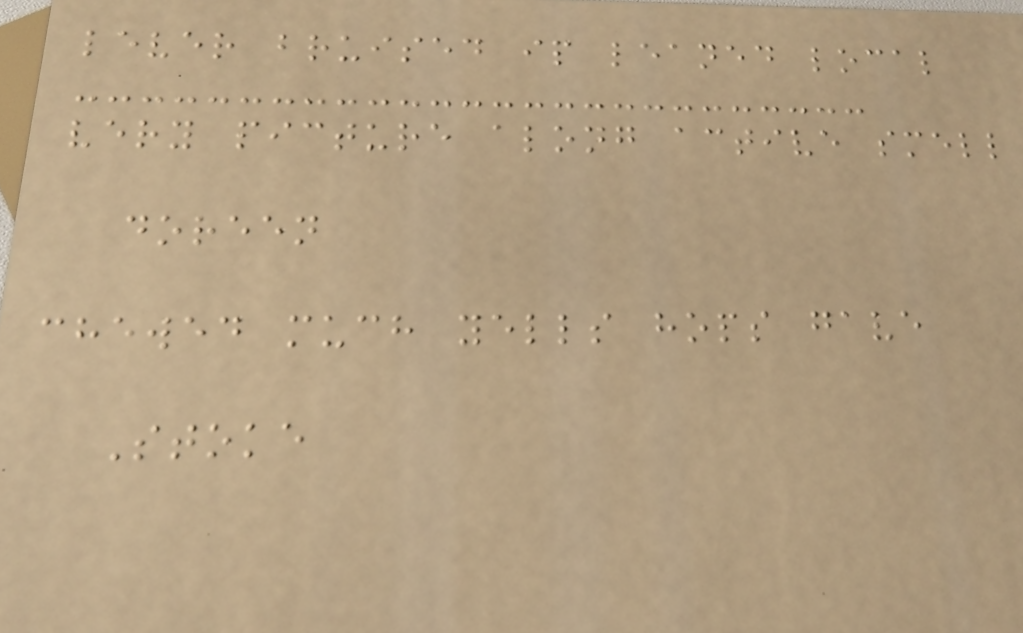lever bruised ip leaned local
very picture along active smell
doreen
chewed much yells hops gave
Stoke
